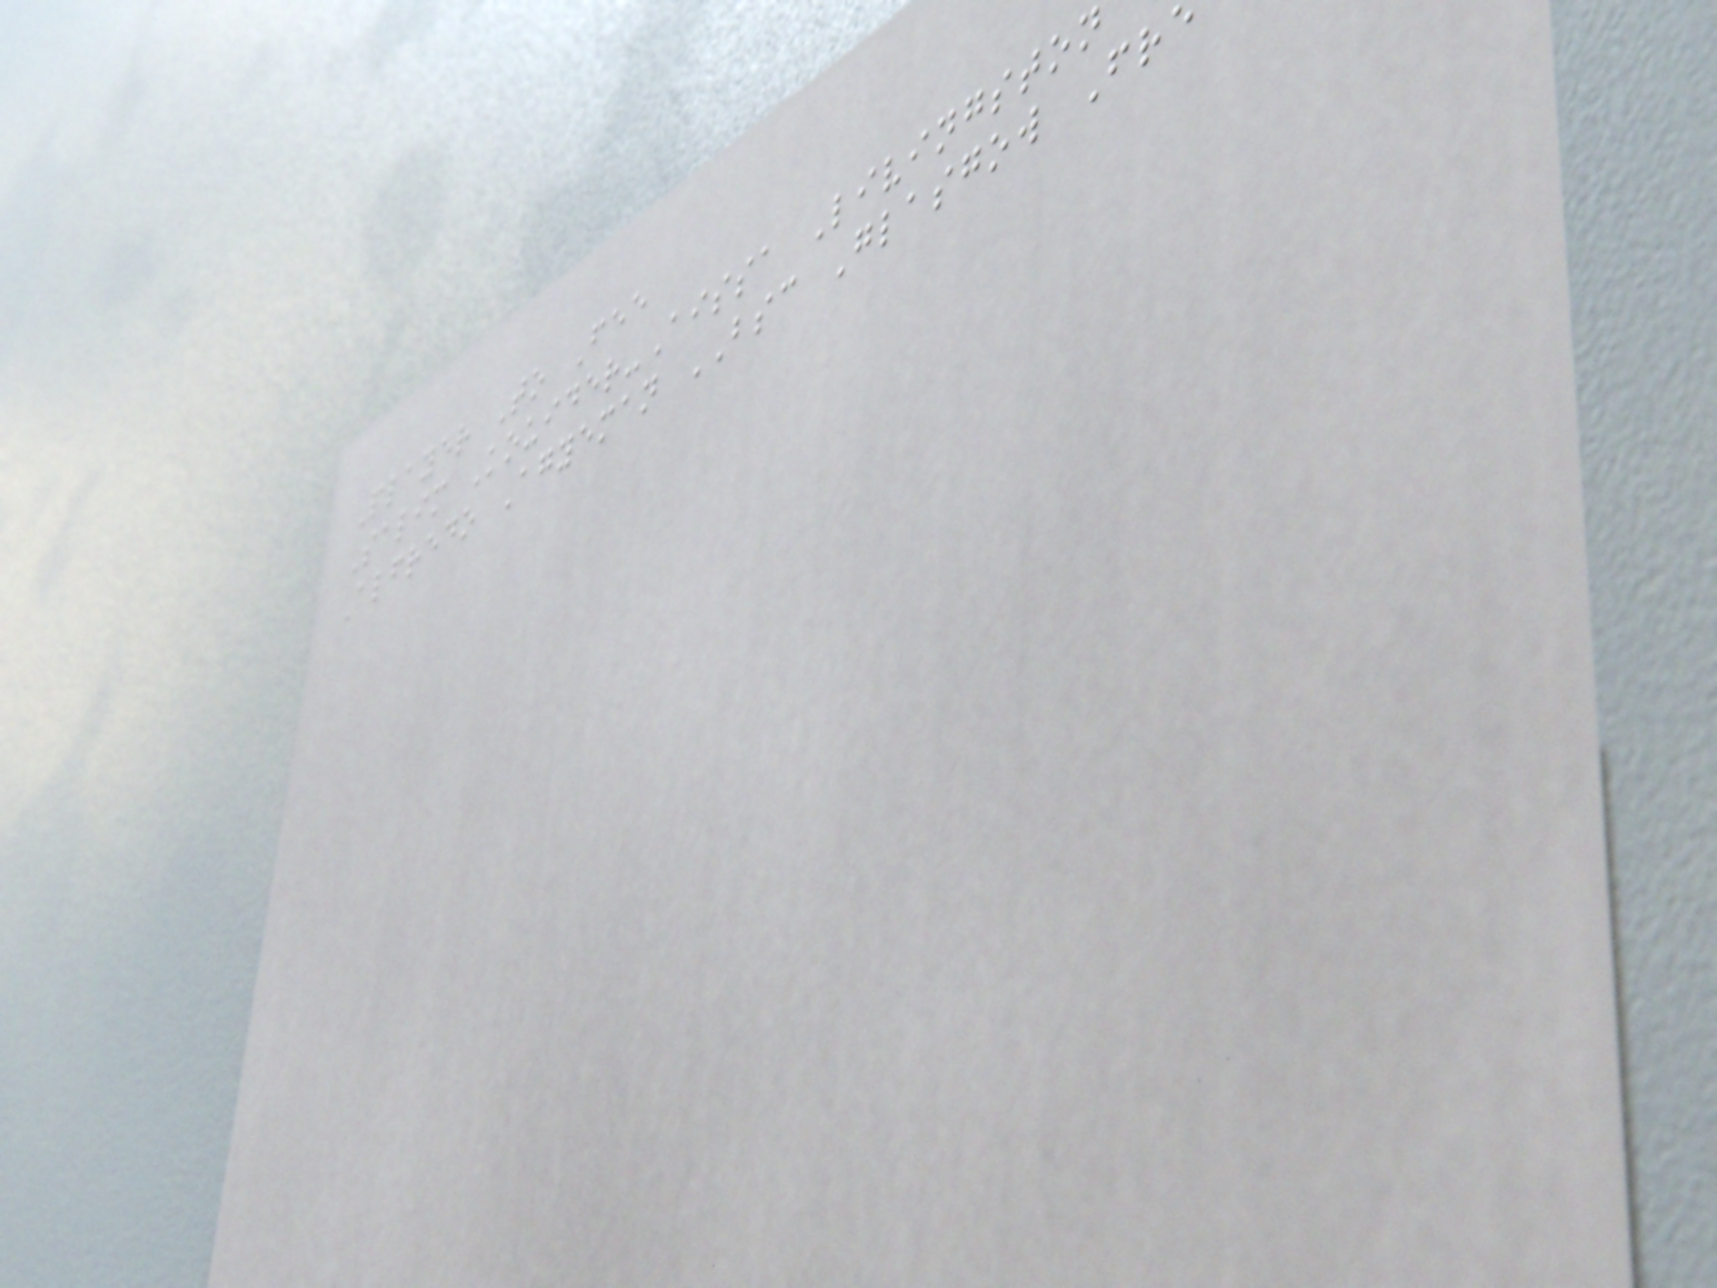Player To Fee
Salim Kouider-Aissa Livingston
Alfredo Agyeman BSC Glasgow Fr
